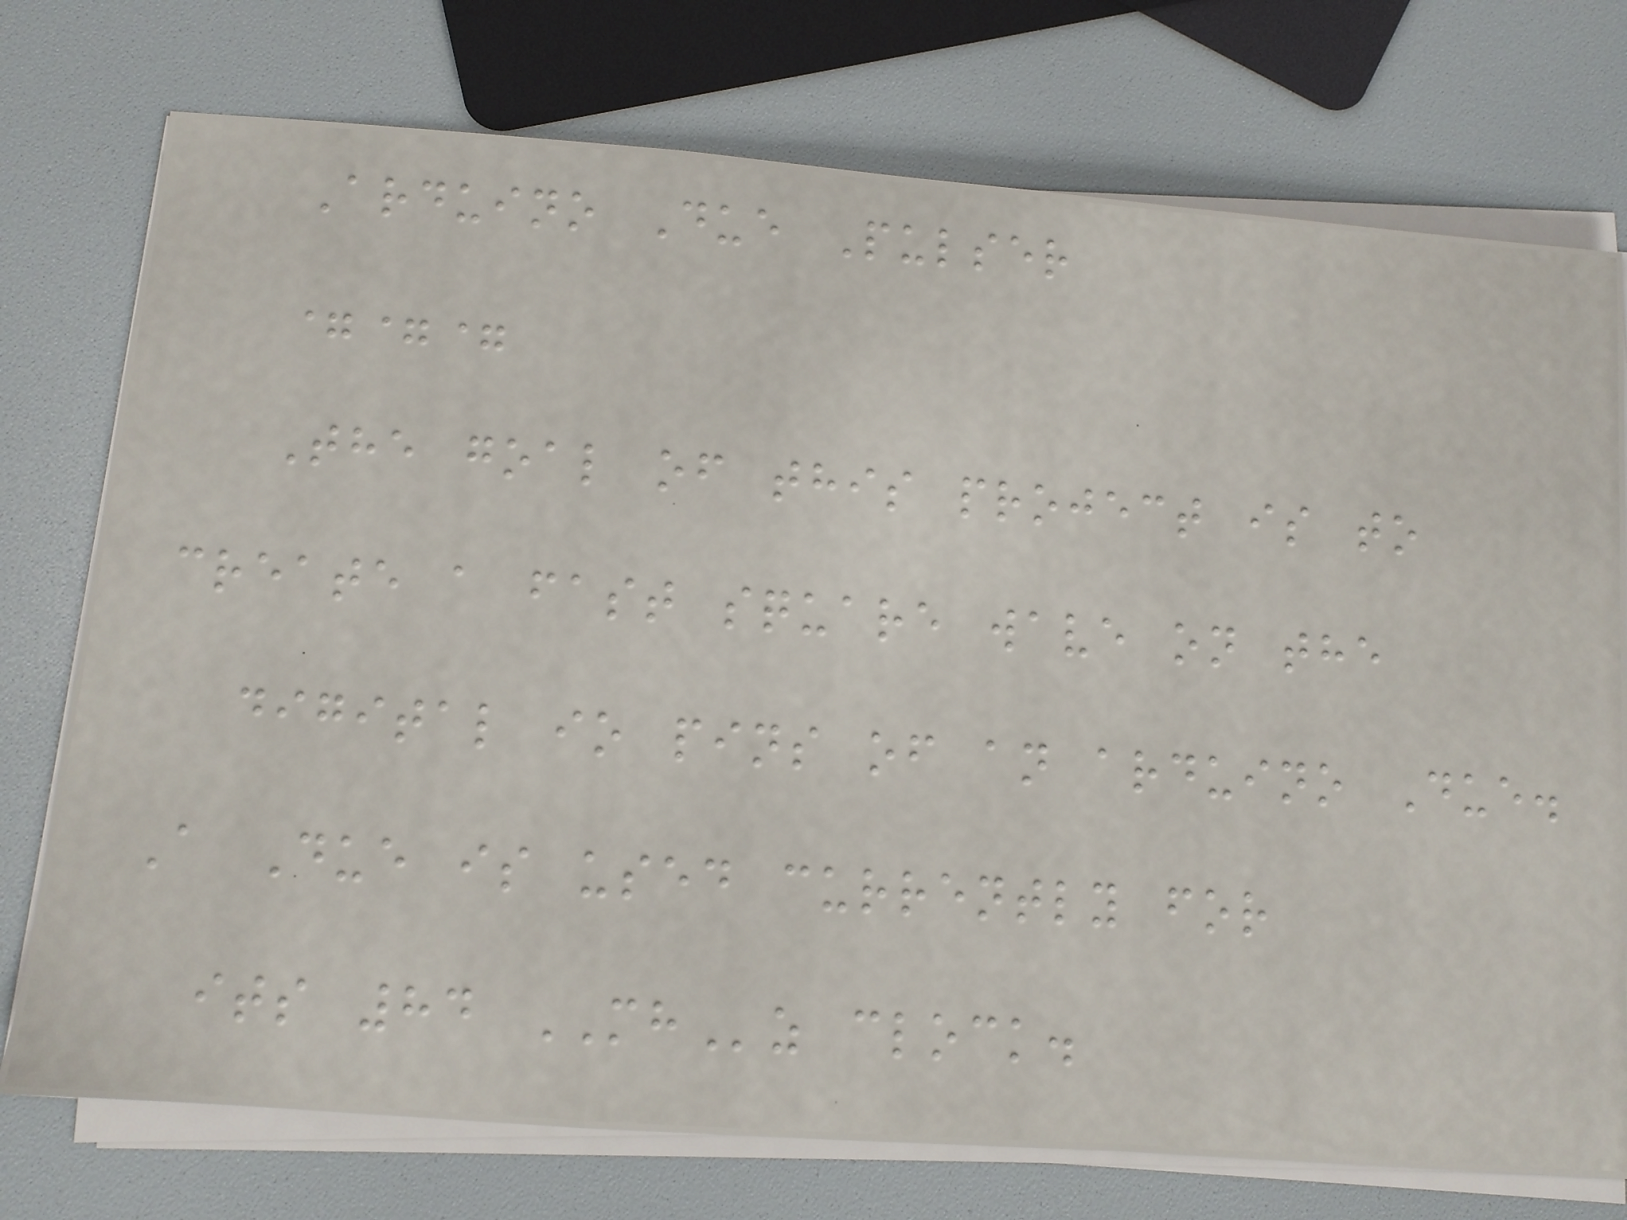Arduino Due Pulser
===
The goal of this project is to
create a fast square wave on the
digital io pins of an arduino Due.
A Due is used currently for
its 84 MHz clock.
